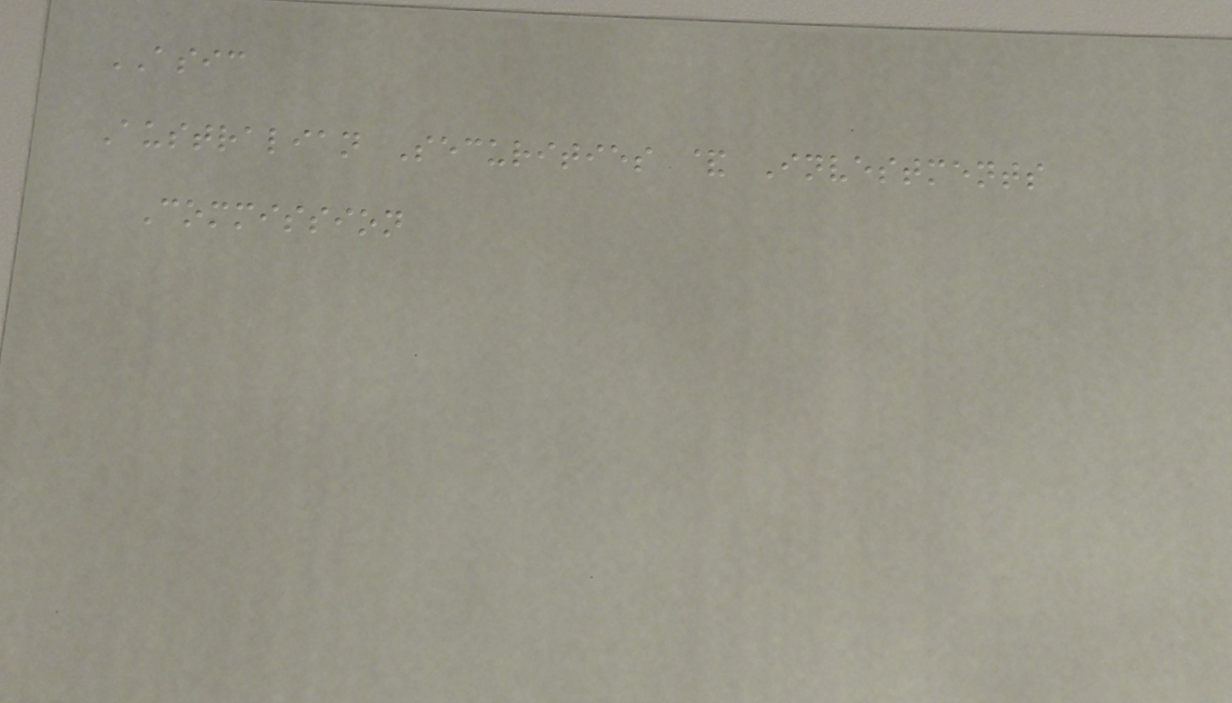ASIC
Australian Securities & Investments
Commission
